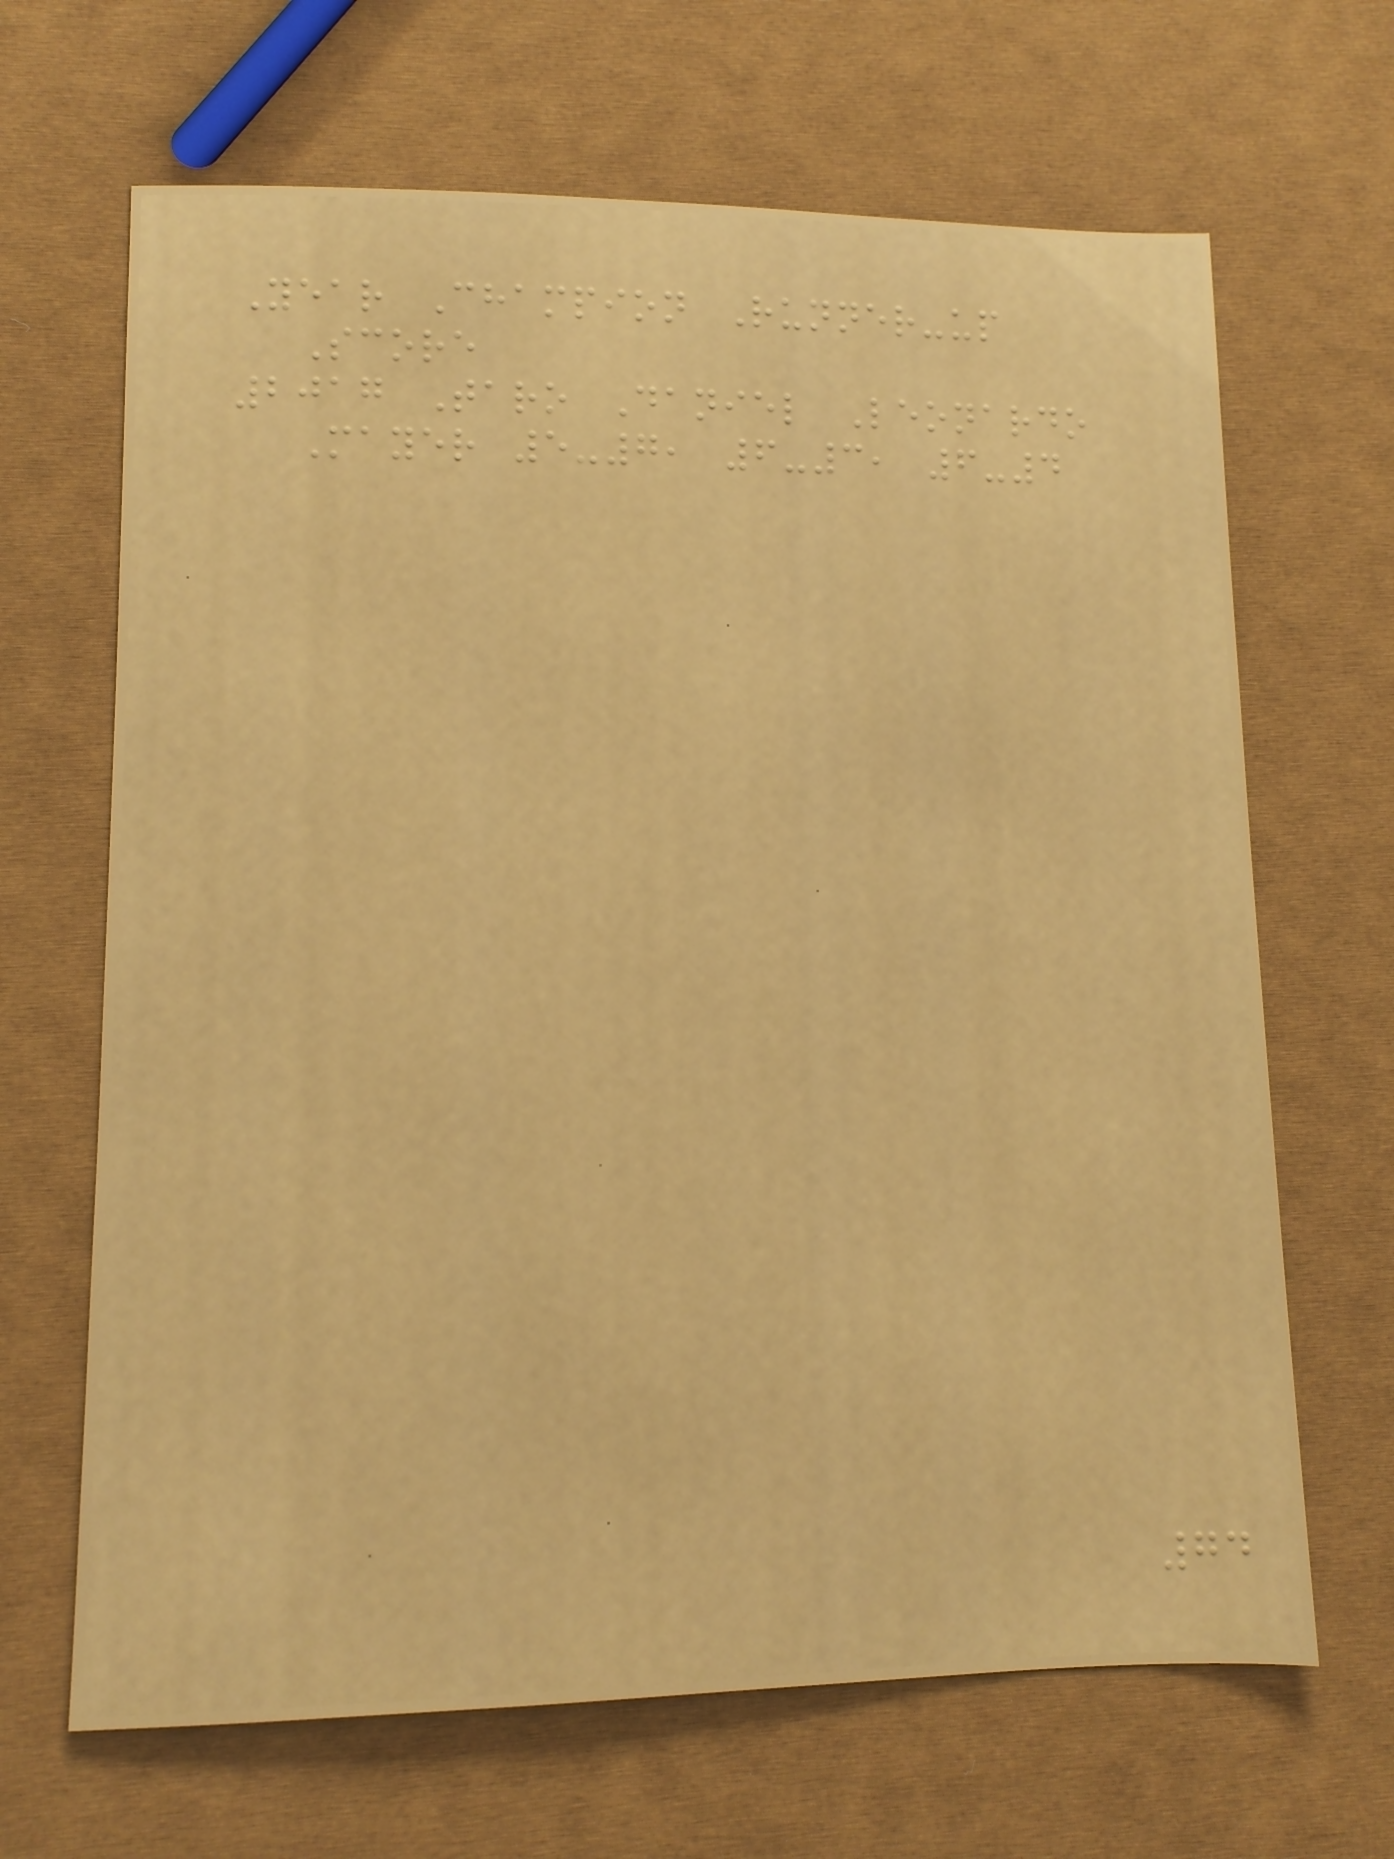Year Champion Runner-up
Score
2017 Taro Daniel Leonardo
Mayer 5-7, 6-3, 6-4
74
